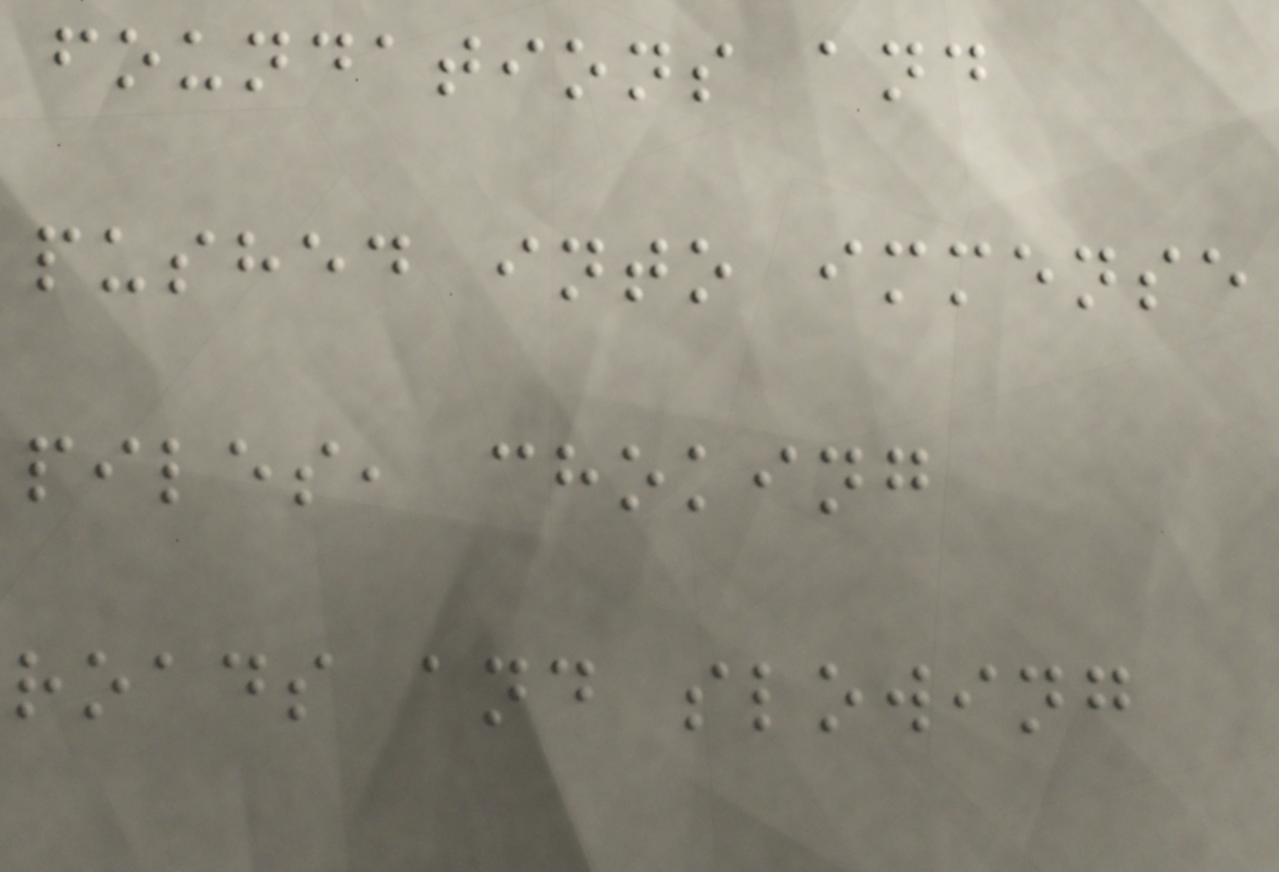foundations and
pushed into immense
piles, choking
roads and slowing
